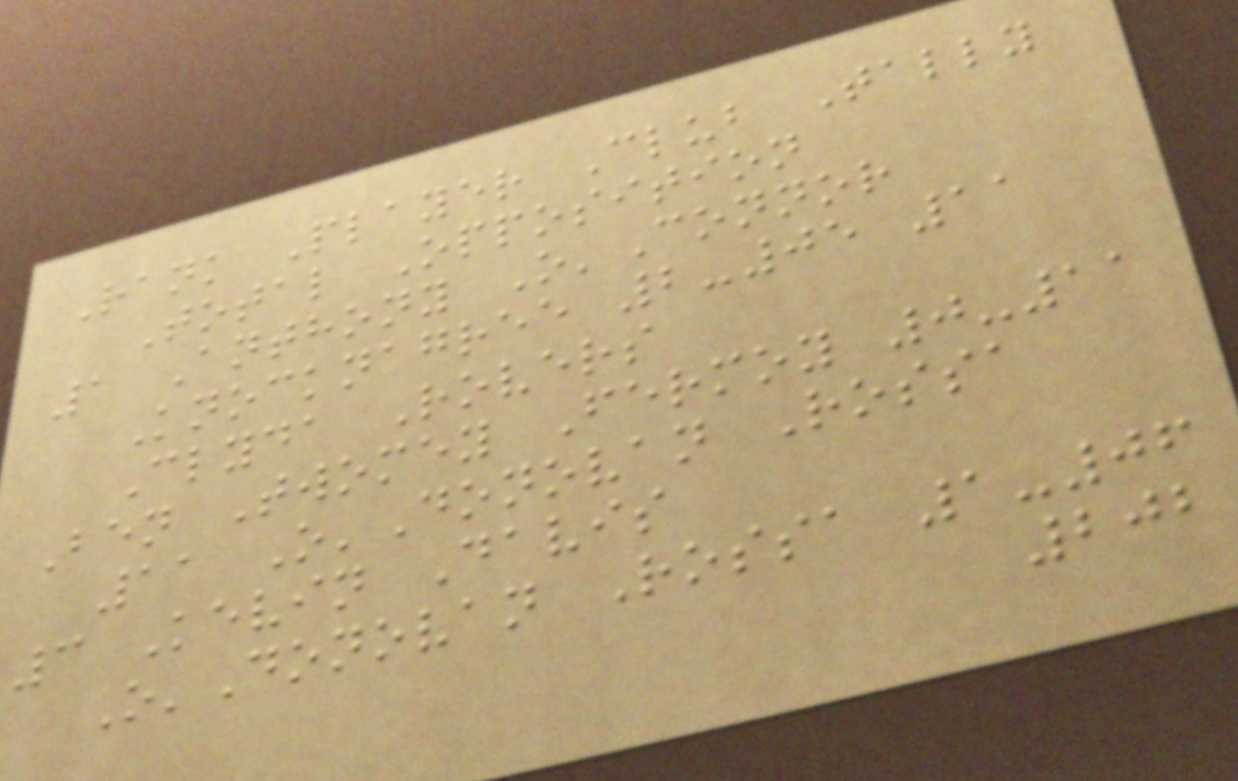Rank Player Club Tally
Total Opposition
1 Anthony O'Connor
Knocknagree 2-05 11
Clyda Rovers
Ben Twomey Fermoy 0-11
11 O'Donovan Rossa
3 Kevin Davis
O'Donovan Rossa 1-06
202
